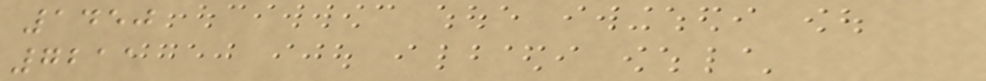1450
7211
